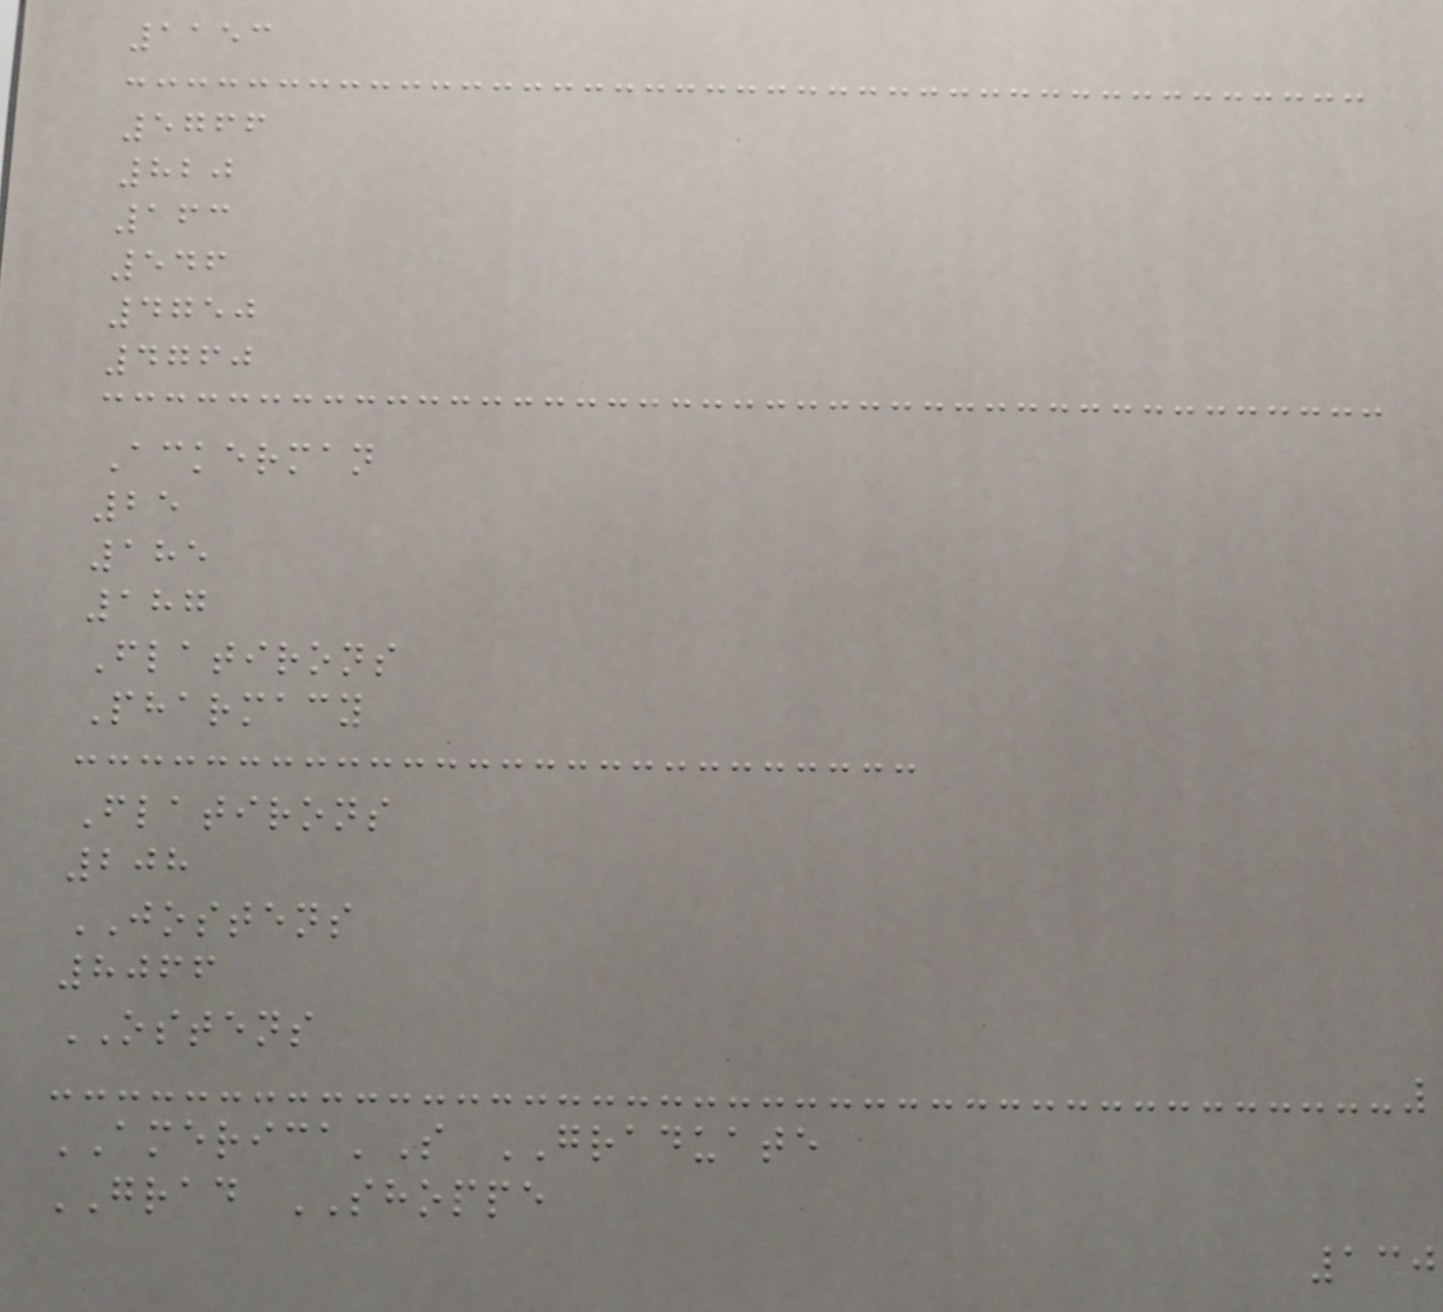1153
5766
820
163
546
4750
4760
Ackerman
25
185
187
Flatirons
Pharmacy
Flatirons
208
JOSTENS
8066
OSTENS
AMERICA'S GRADUATE
GRAD SHOPPE
130
